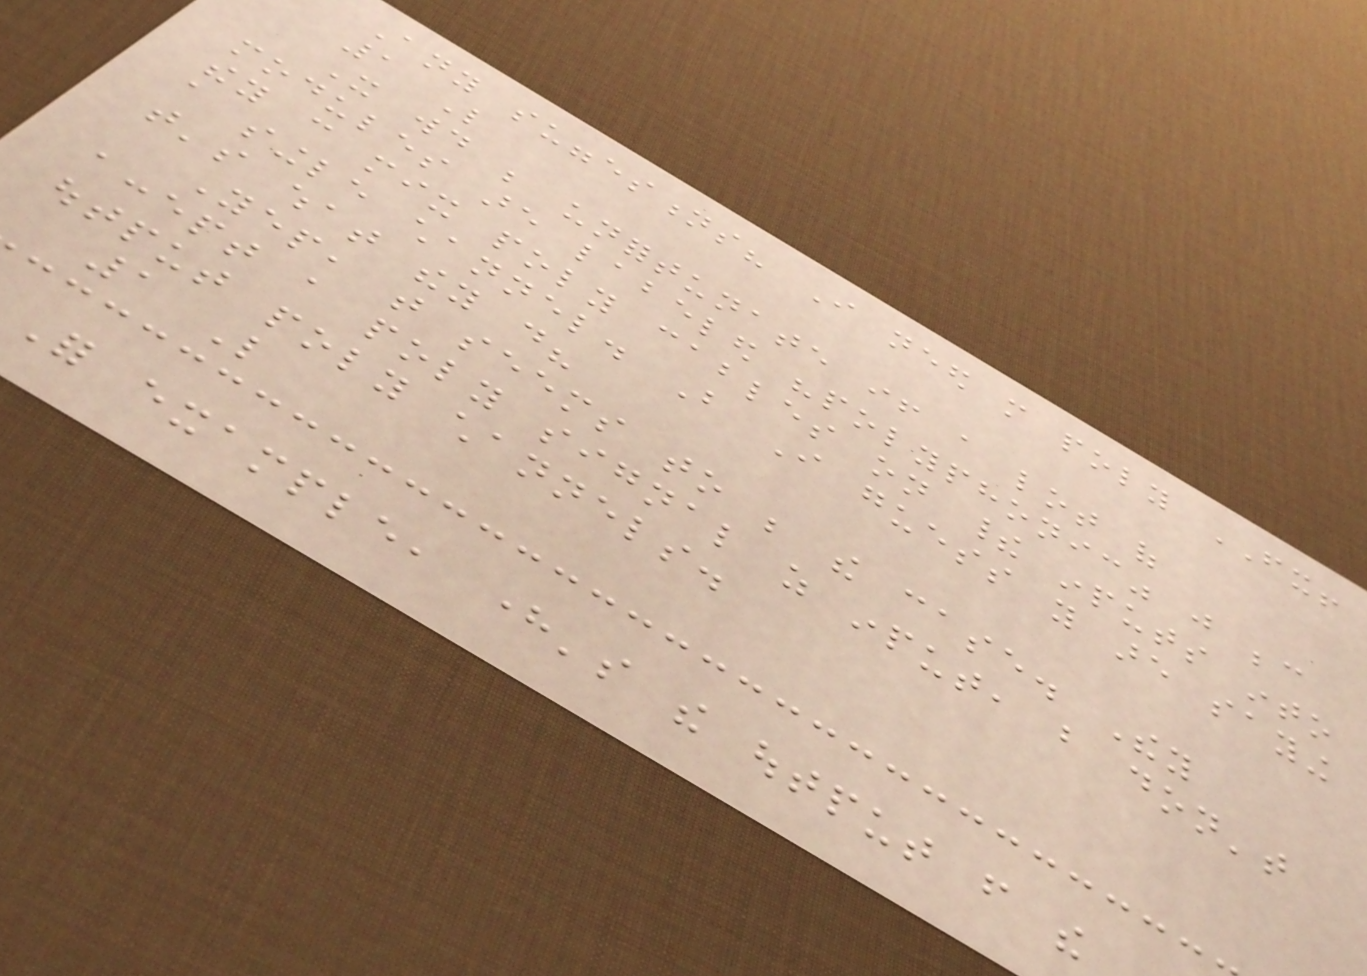Any suggestions? I need more poly FX!
1 Like
It would be unfortunate if a lot of
modules are labeled "polyphonic" just because
they can mix poly cables on their inputs into
a single channel. But I guess you are saying
that's what they do?
Yep, that seems to be the case. They
accept a poly signal as input, but don't
output poly channels.
1 Like
For example, here's the output from the
